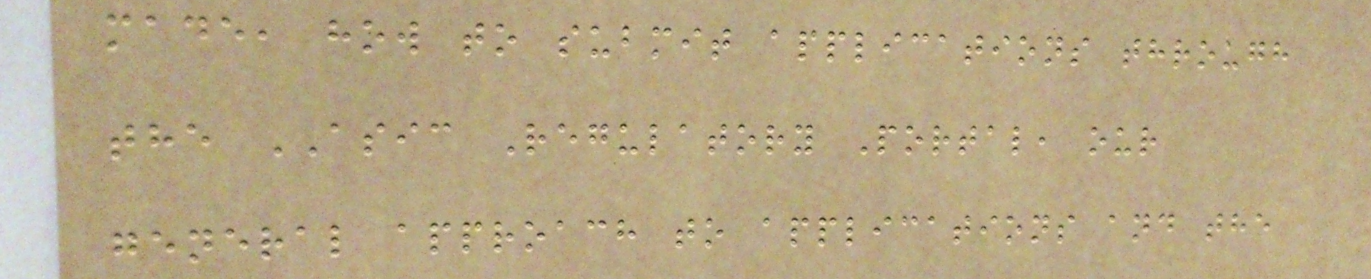made, how to submit applications through
the ASIC Regulatory Portal, our
general approach to applications and the
